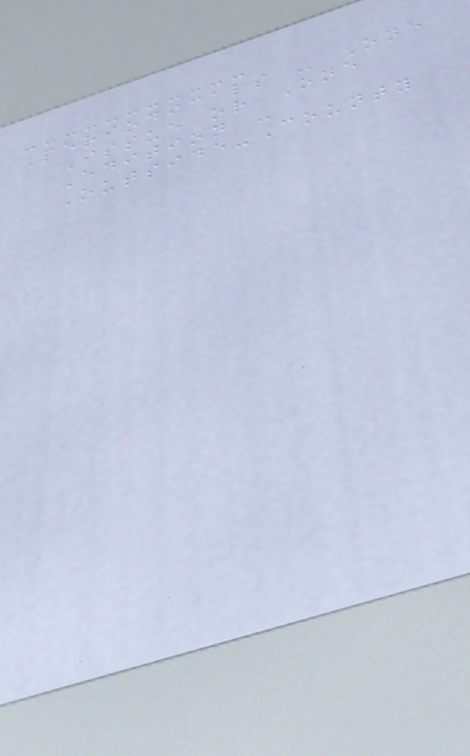Periodicals - One
Issue or One
Edition -
Outside-County
